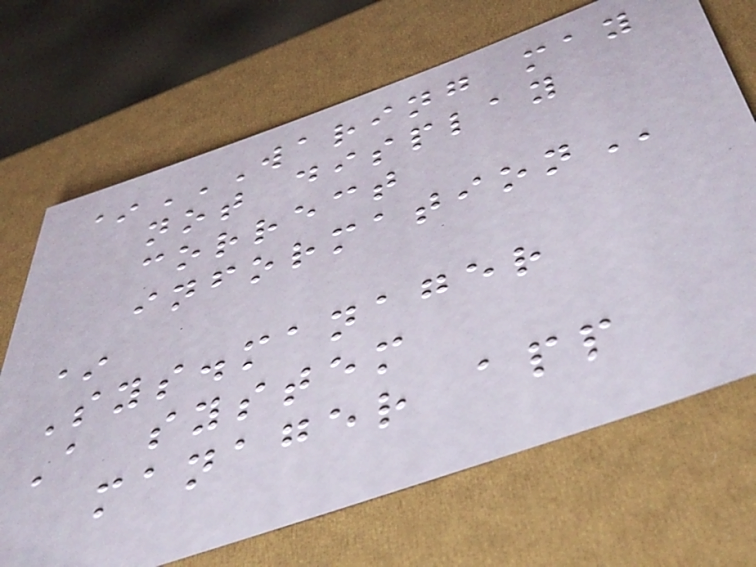*WARING MAY
NOT DISPLAY
CORRECT
INFORMATION
*
Sys.manager
A system
manager app
